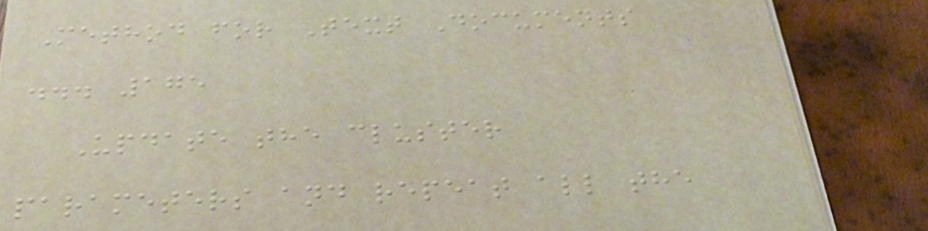Method for Text Documents
... 175
Update the cluster
parameters and repeat all the
